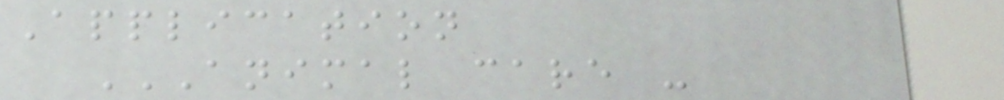Application
ANIMAL CARE -
